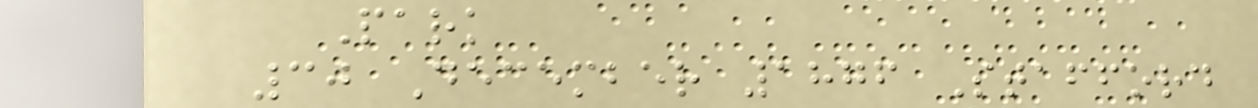Park
30 December 1876 Stafford
